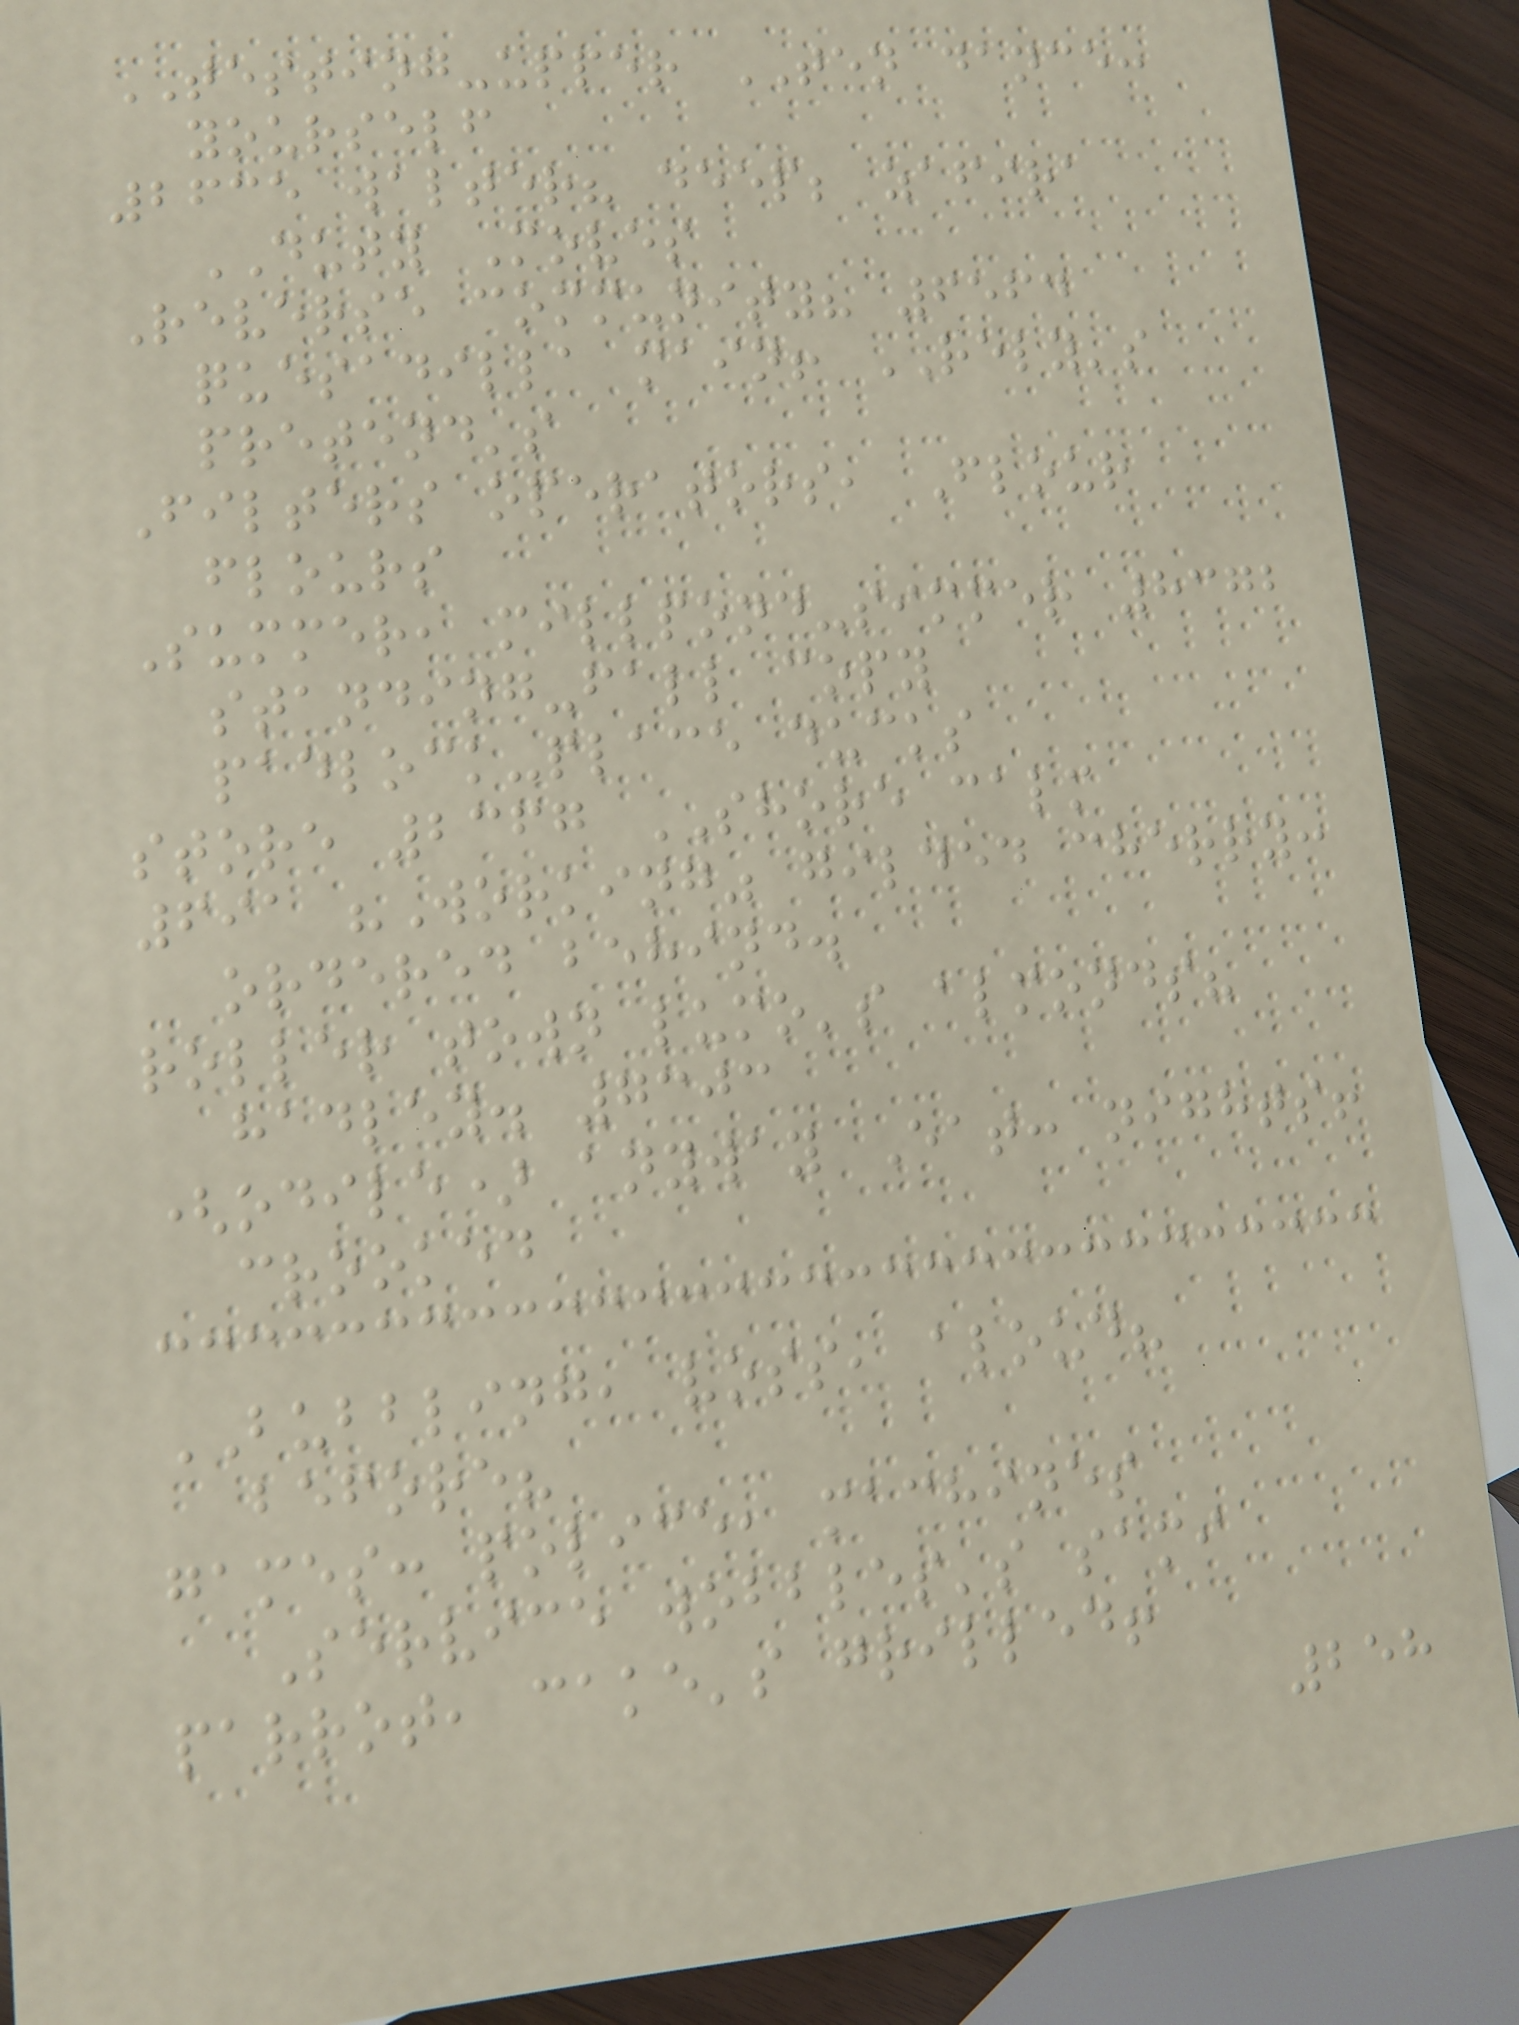TESTING-upper TEN dance:
yourself
2635 walter? deep; zafira
DUTY Moves
Reverse community? 6564
quesadilla main! RELY's
pretend's
Filters operators, Flour
flours
Summer, millpond-simmer 8372
standing-fall copy
padlock-place ducks
store 2367 SHORE calm
691 "Working" gilded cherry:
ordered behind.
roller town lumo's almonds?
hadley. 7303
(odile) anyway Eat: nights!
crooked
BUBBLING, voss, aloud?
before?
games: police, machines
Service wobbles's sami
parrot, cake's grilled!
258
